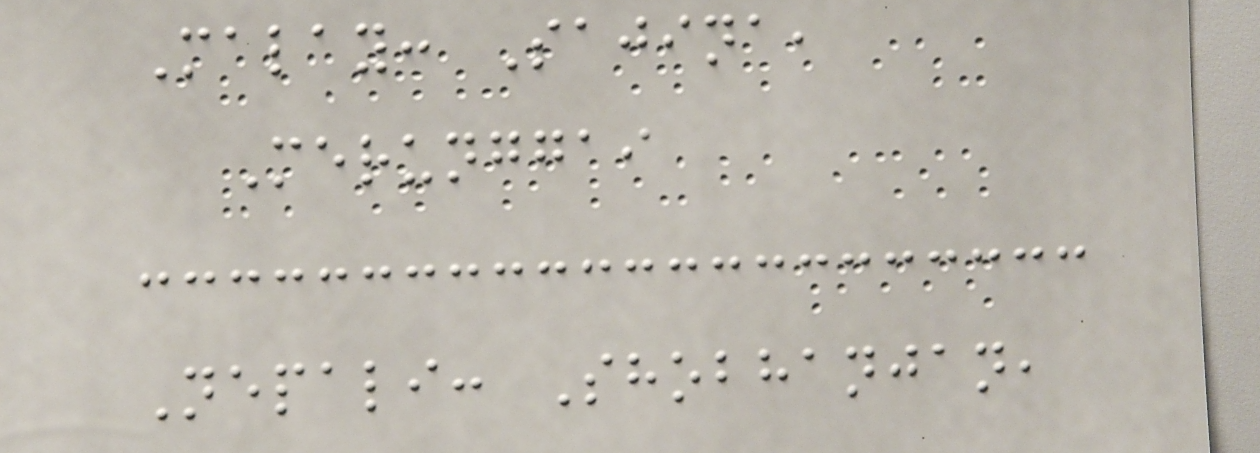Malay: Sajina,
Merunggai
Nepali: Shobhanjan,
